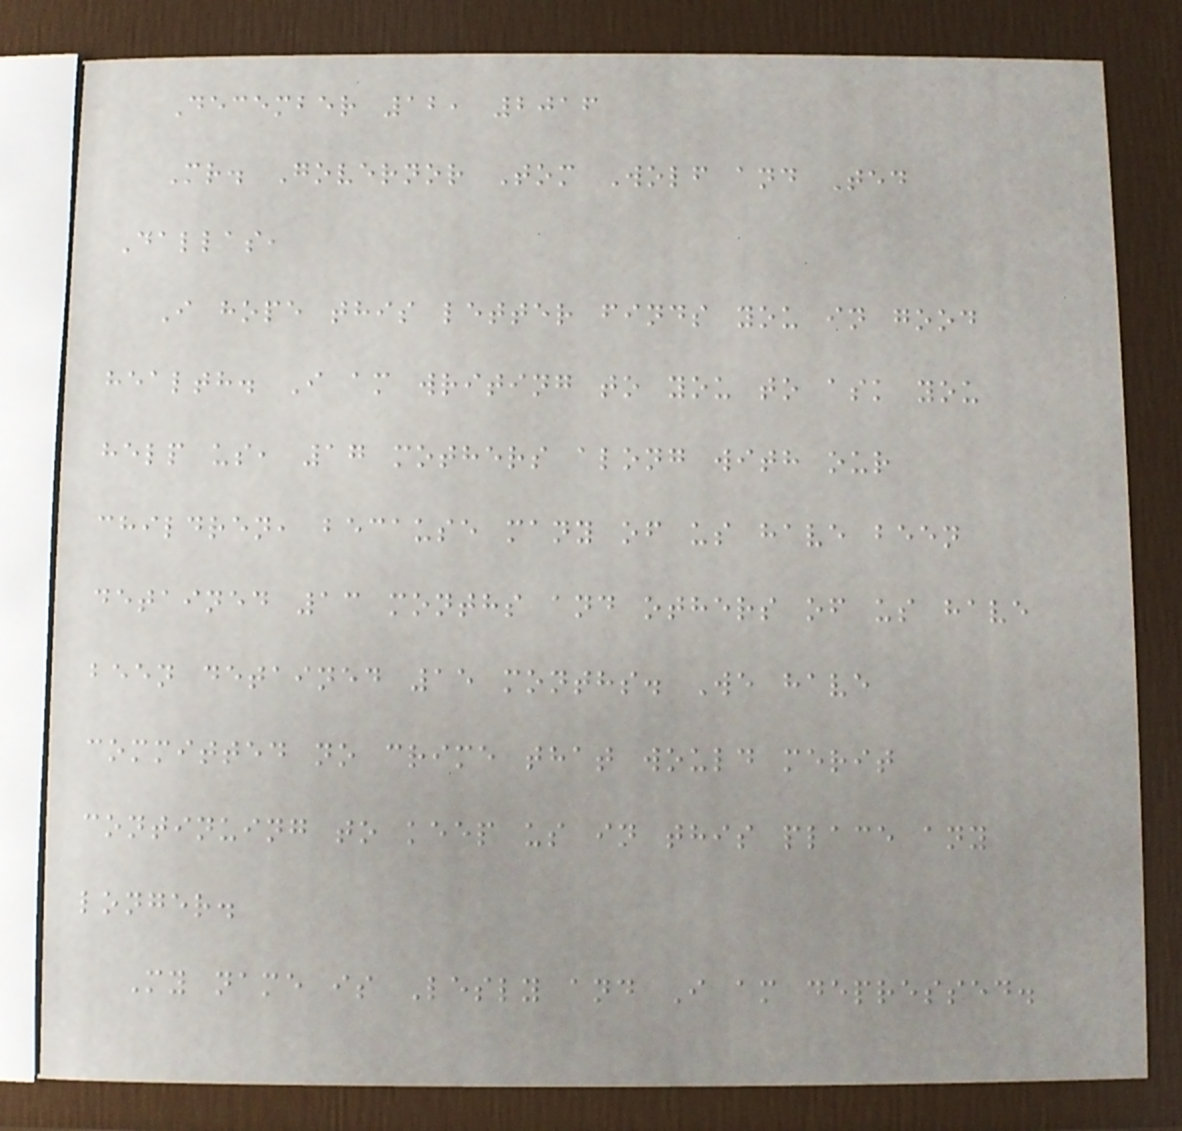December 12, 2016
Mr. Governor Tom Wolf and Ted
Dallas,
I hope this letter finds you in good
health. I am writing to you to ask you
help us, 17 mothers along with our
children, because many of us have been
detained 13 months and others of us have
been detained 15 months. We have
committed no crime that would merit
continuing to keep us in this place any
longer.
My name is Lesly and I am depressed.
